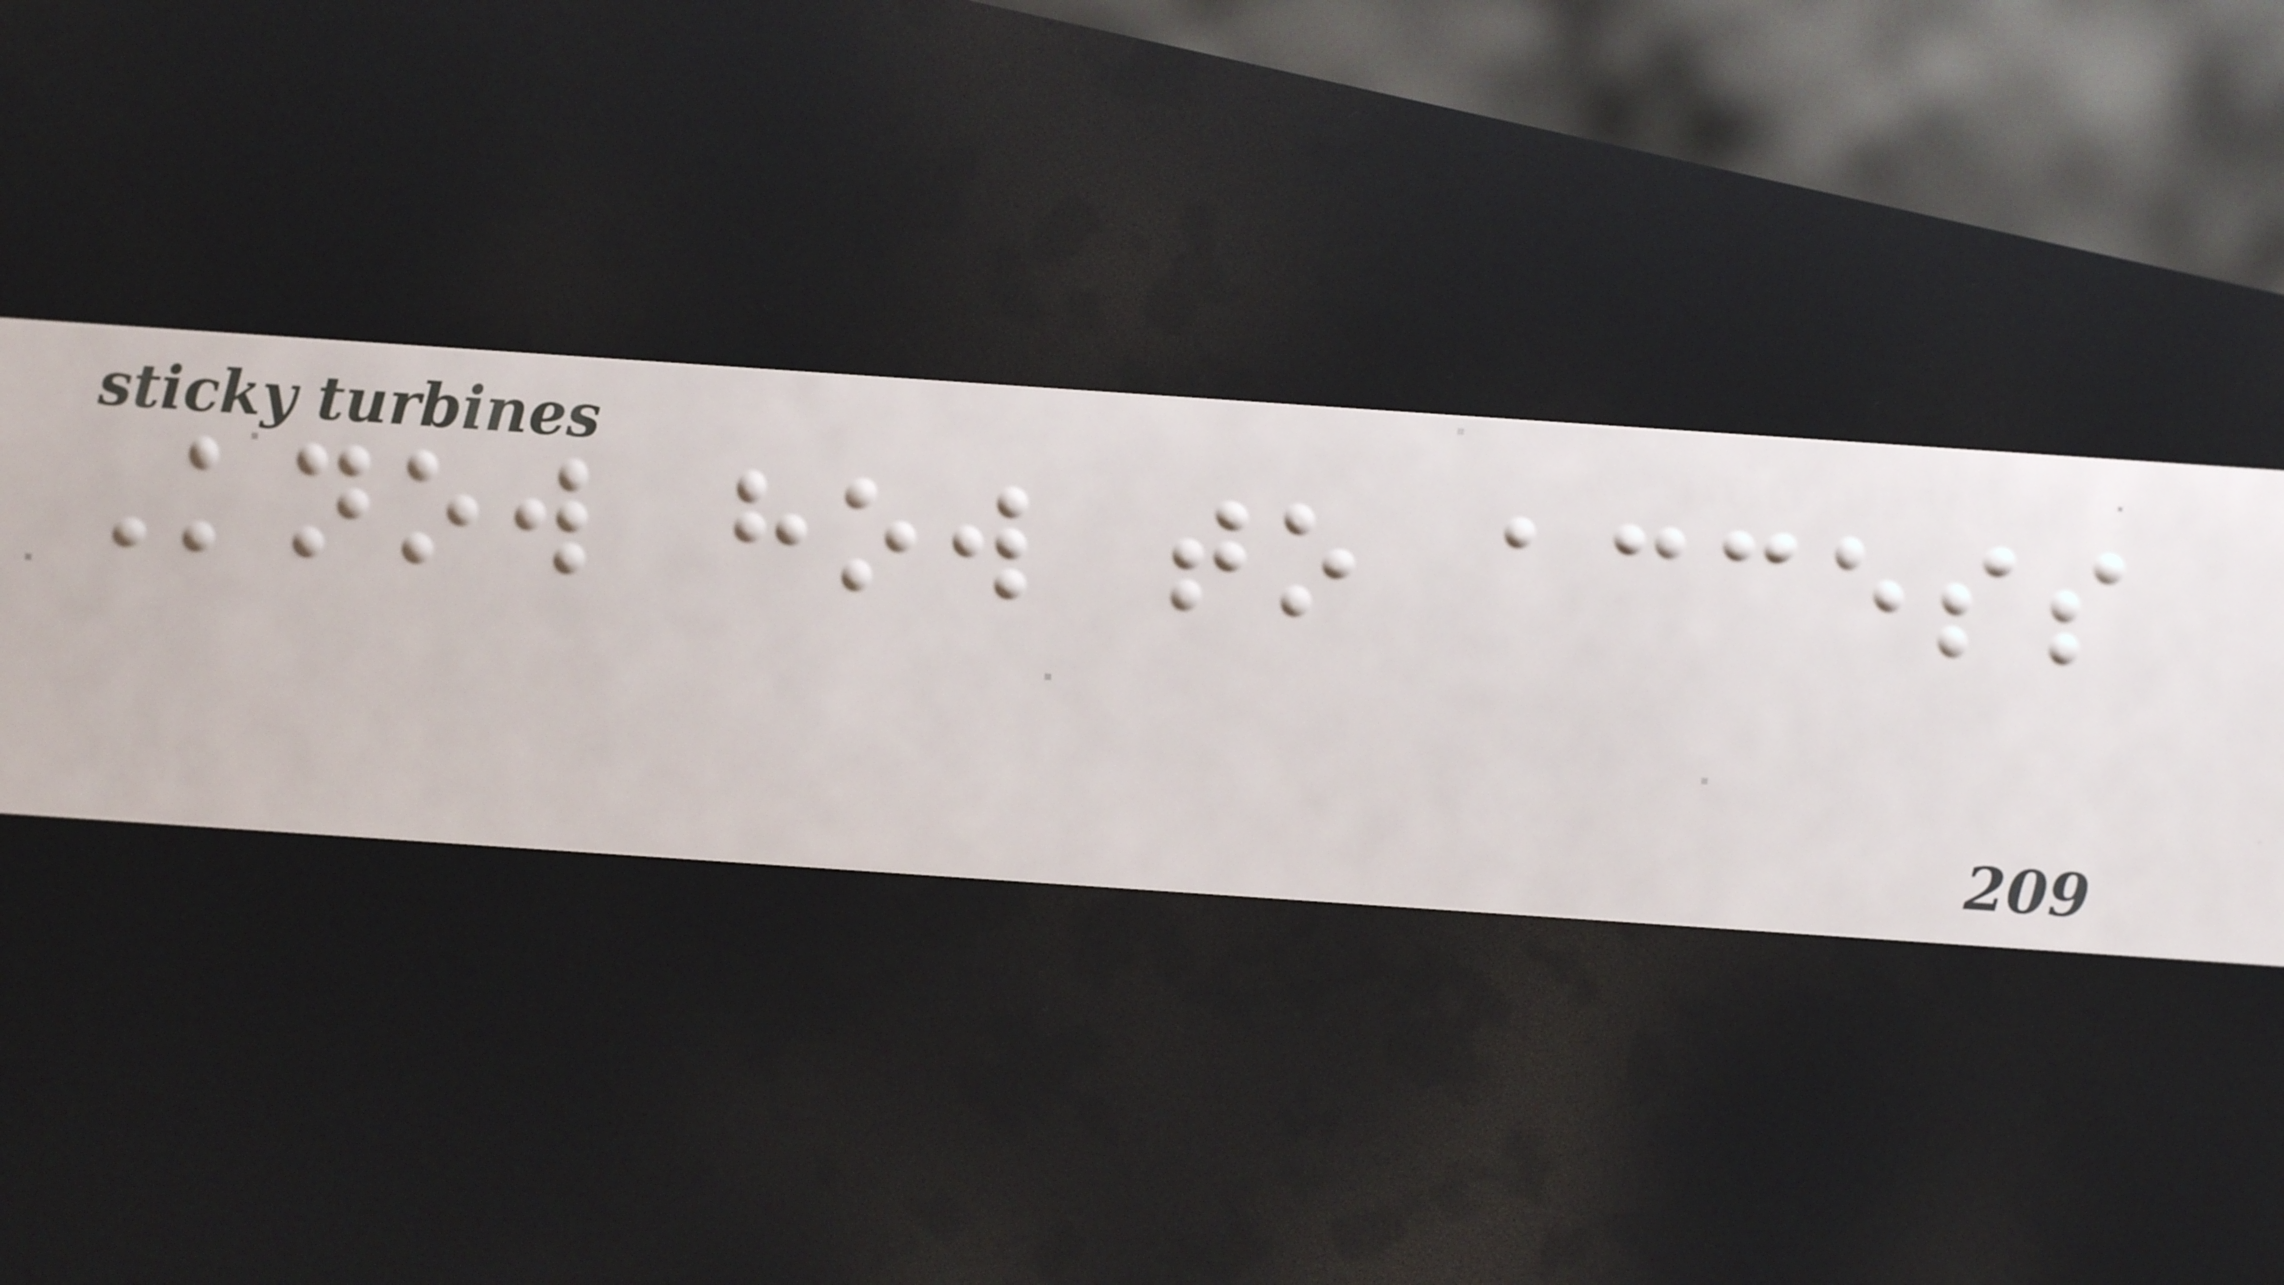Know how to access
